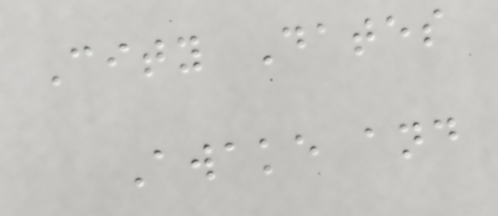City Dates
Awake and
